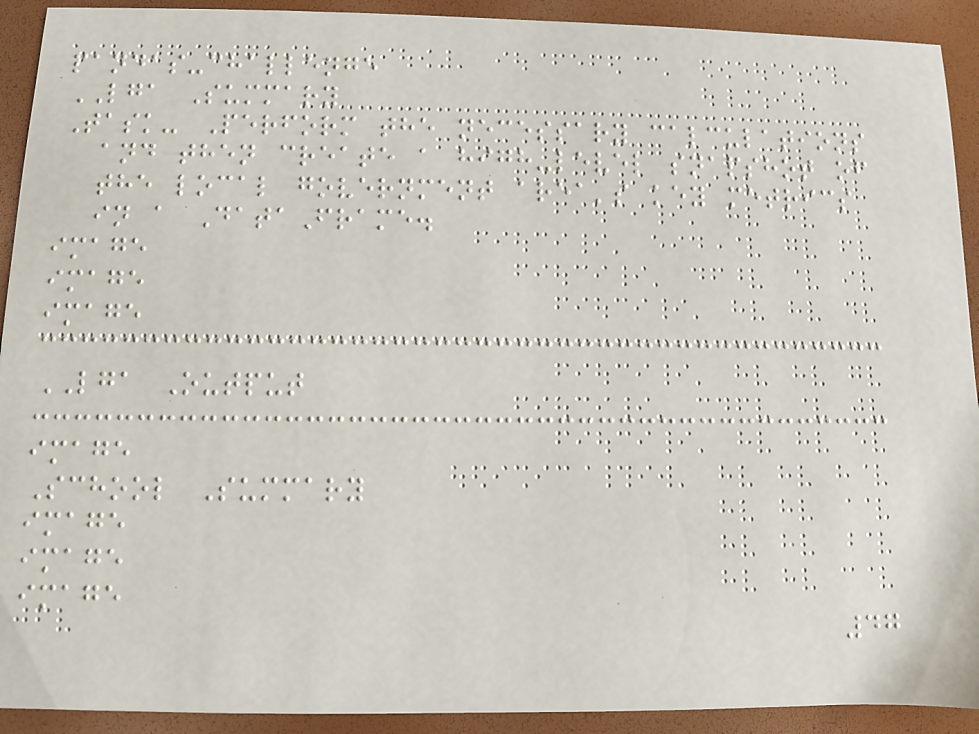pandas-challenge
LGA Summary
Task- Perform the necessary calculations
and then create a high-level snapshot of
the local government area's key metrics
in a DataFrame.
image
image
image
LGA Output
image
School Summary
image
image
image
47
